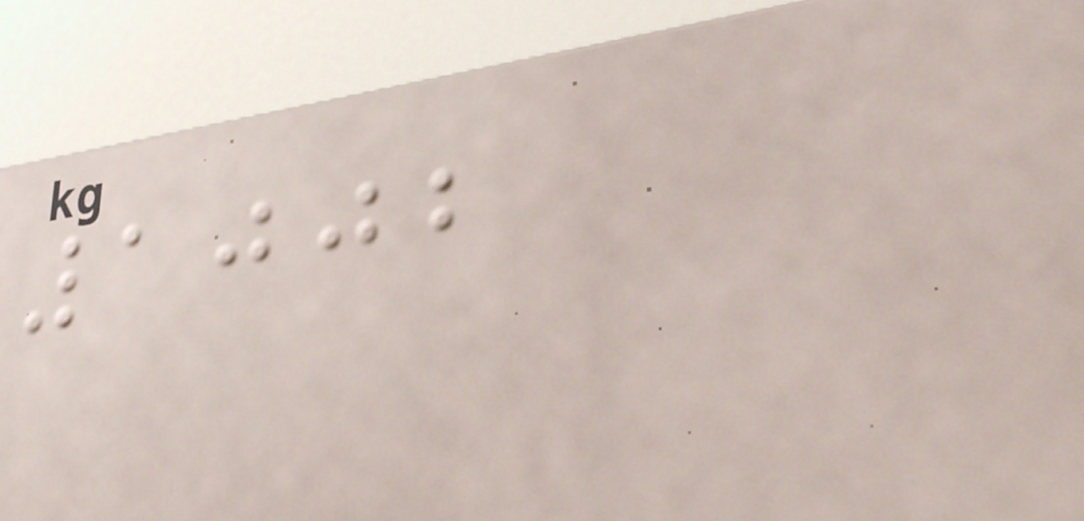1002
